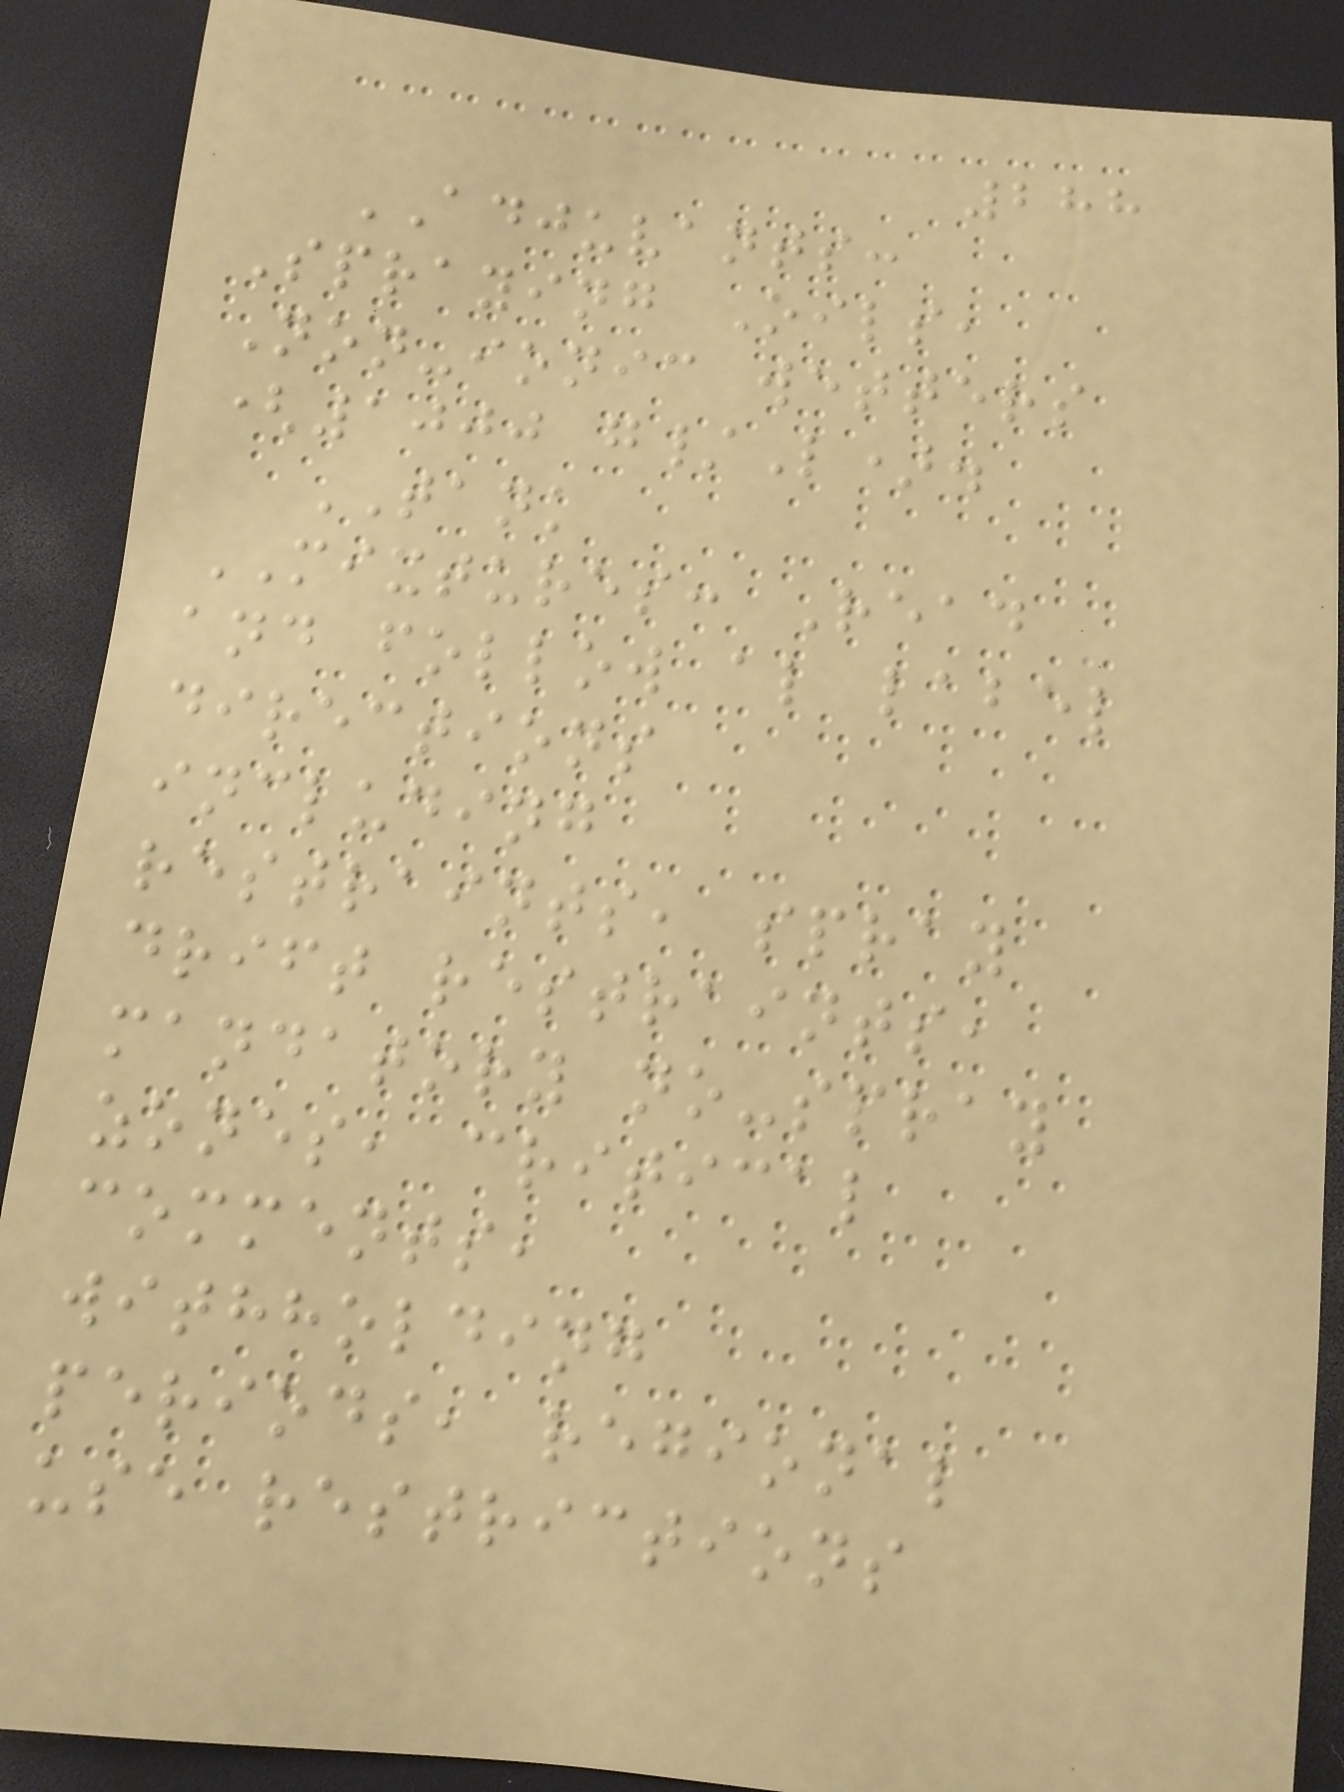288
ADJUVANTS:
Spraying Oils,
Non-ionic wetters
(1000 g/L).
TANK
MIXTURES: Read
and follow al label
directions
including
restraints, spray
drift restraints,
mandatory no-spray
zones, critical
comments,
withholding
periods, regional
use restrictions
